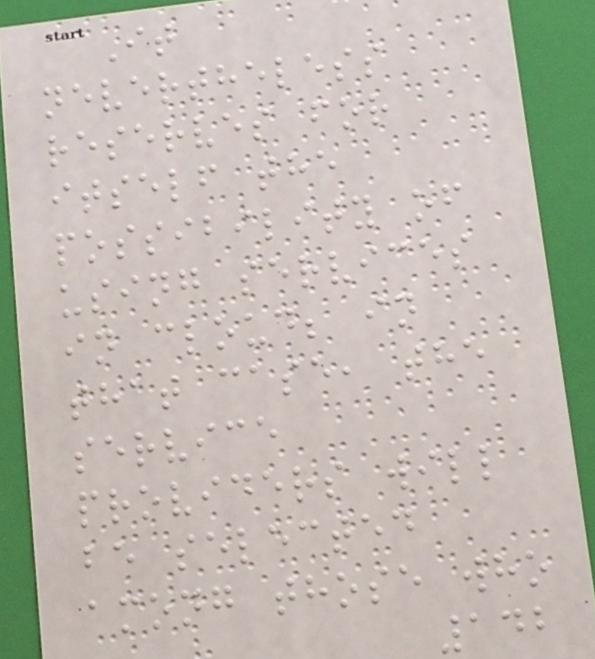It
nevertheless
reserves for
itself the
possibility of
using services
in cloud; in
that case, the
service
providers will
be selected
among those who
142
